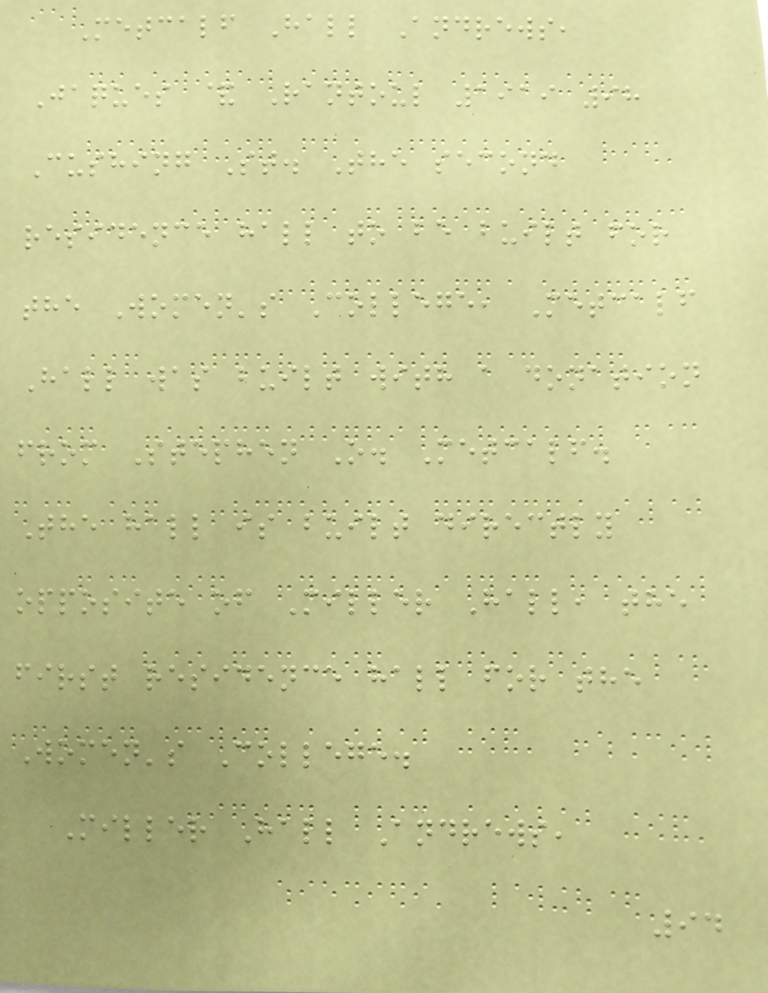Metcalf Hall Andrews,
Jaques & Rantoul 1919 98
Cushing St. The second
residence hall to be built for
the Women's College, Metcalf
Hall was built with a donation
from Stephen O. Metcalf.
The hall is built directly
opposite of Miller Hall, the
first residence hall for the
Women's College.
Miller Hall Andrews,
94
